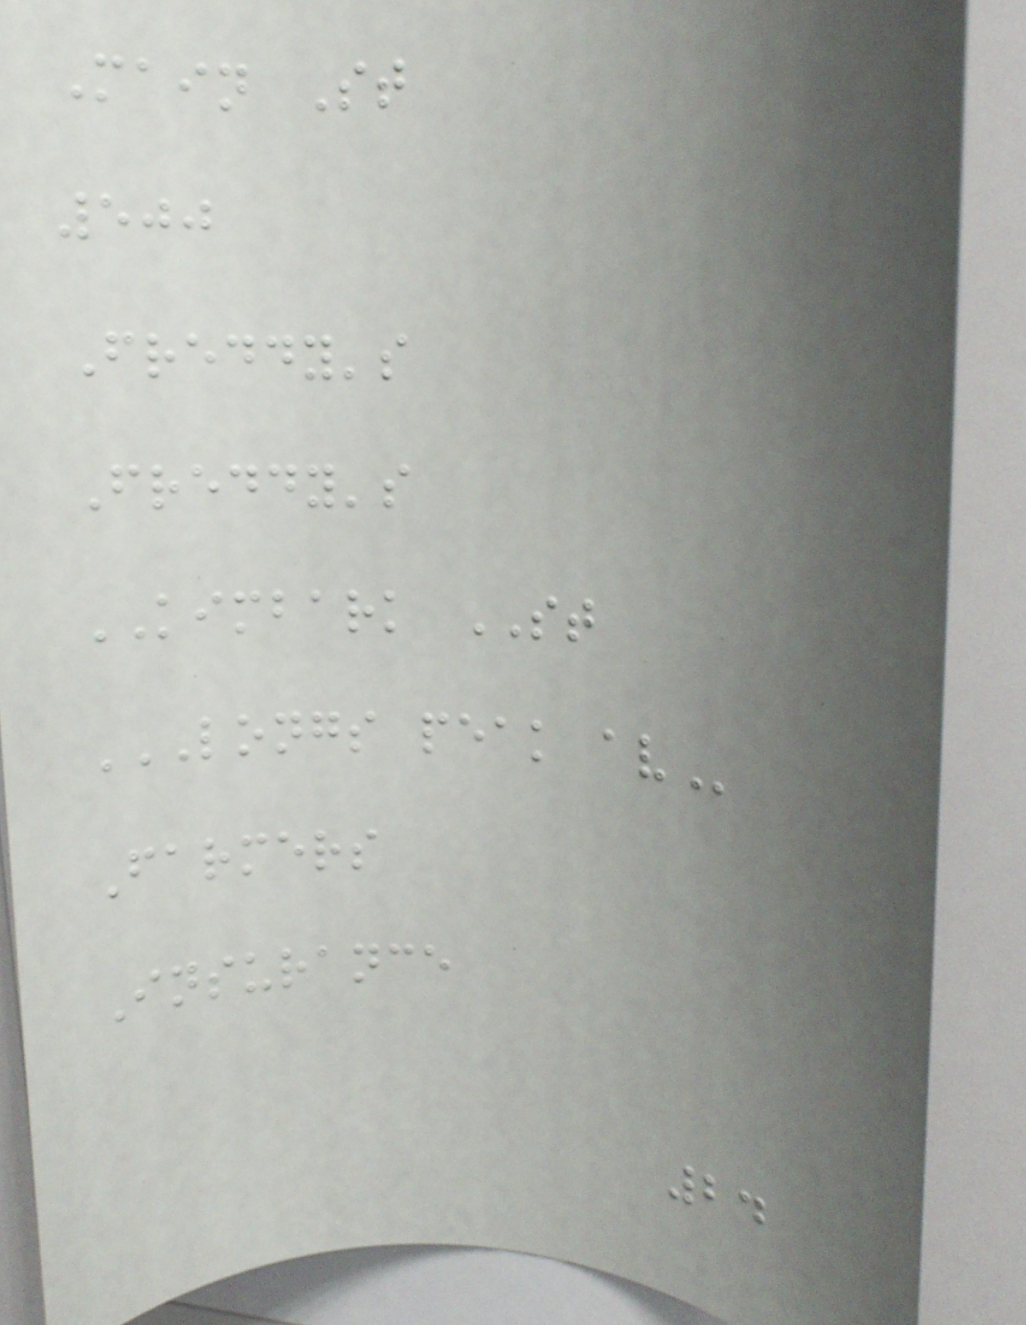Main St
500
Freddy's
Freddy's
KIMBARK ST
LONGS PEAK AV
Farmers
Insurance
24
